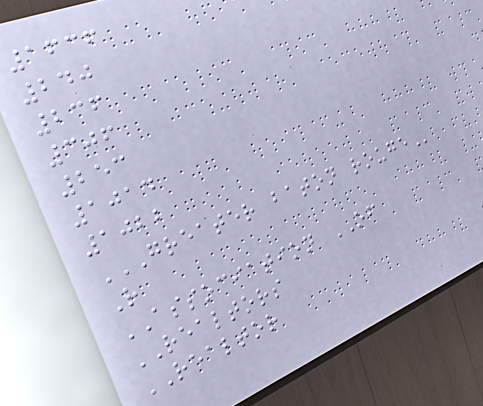1636
240
236
306
253
1014
1022
GREATER BATON ROUGE
R
ASSOCIATION OF
REALTORS
REALTOR
